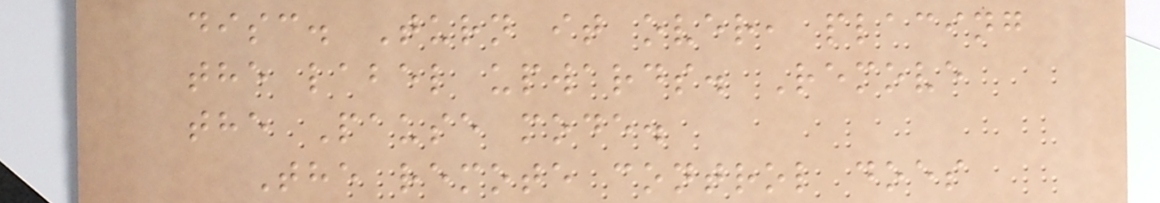disc. Turn it over, placing
the label upwards. Remove
the Pause mode.
The remote control does
